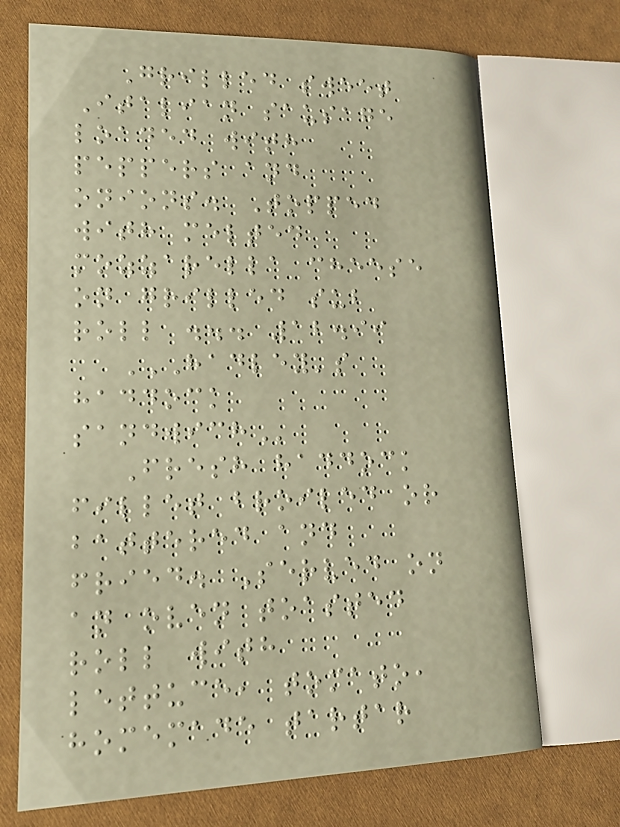Grilled sweet
Italian sausage
loaded with
peppers and
onions. Topped
with melted
mozzarella cheese
on grilled sub
roll ... 12.99
HADLEY'S
HADDOCK
SANDWICH
Fresh haddock
fillet broiled or
battered and
fried. Served on
an oven toasted
roll with
lettuce, tomato,
homemade tartar
